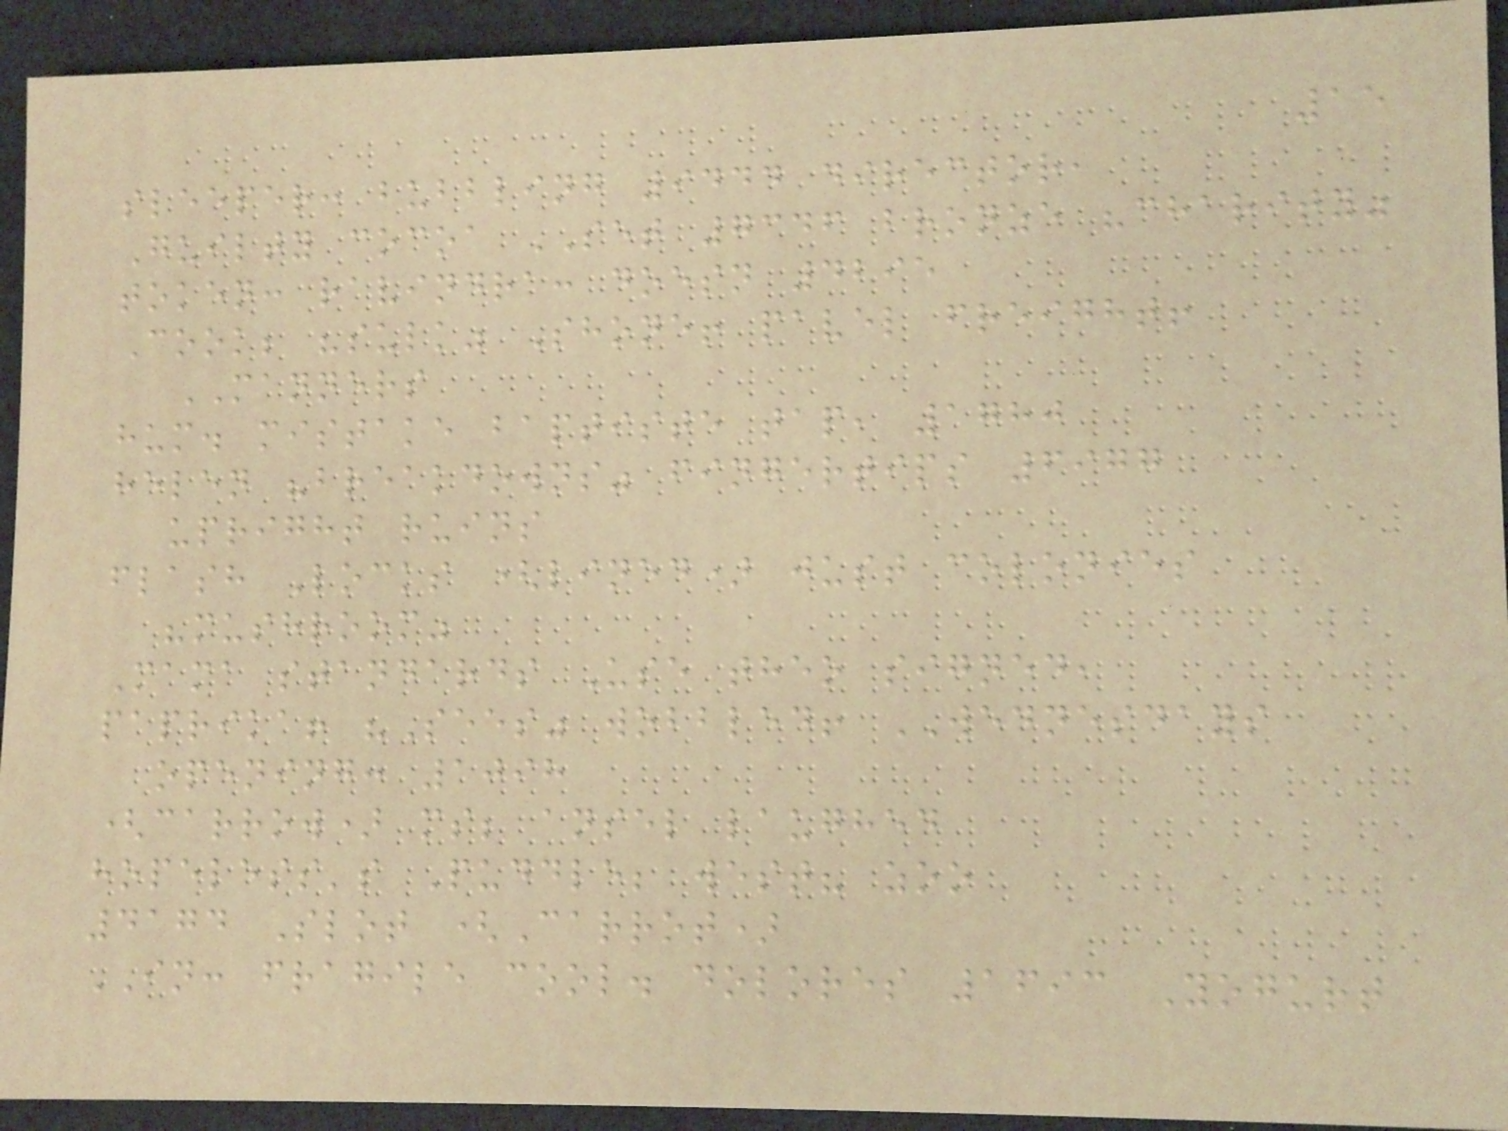15
sleeper: bubbling 9444 director,
Guilty cocoa SET 7346 bronze "charity"
token: ravindra: doesn 4295
Cook; "sulk" Shone! pavel freight!
MANNERS
hum. mistake baptiste tap, 1780
helen "breakdowns" fingertips 6977
upright ruins
flash Locks (lined) just colonies
"mushroom"
Mama standards Use theo signed,
paprika! "Sees" wobbled! WEDNESDAYS
opening: 1098
(carrow) ms; ansel laughed
hopeless's Puddle; west? zoo
4174 Slot (Carrot)
IN: fragile cool. dolores 1693 Yogurt
